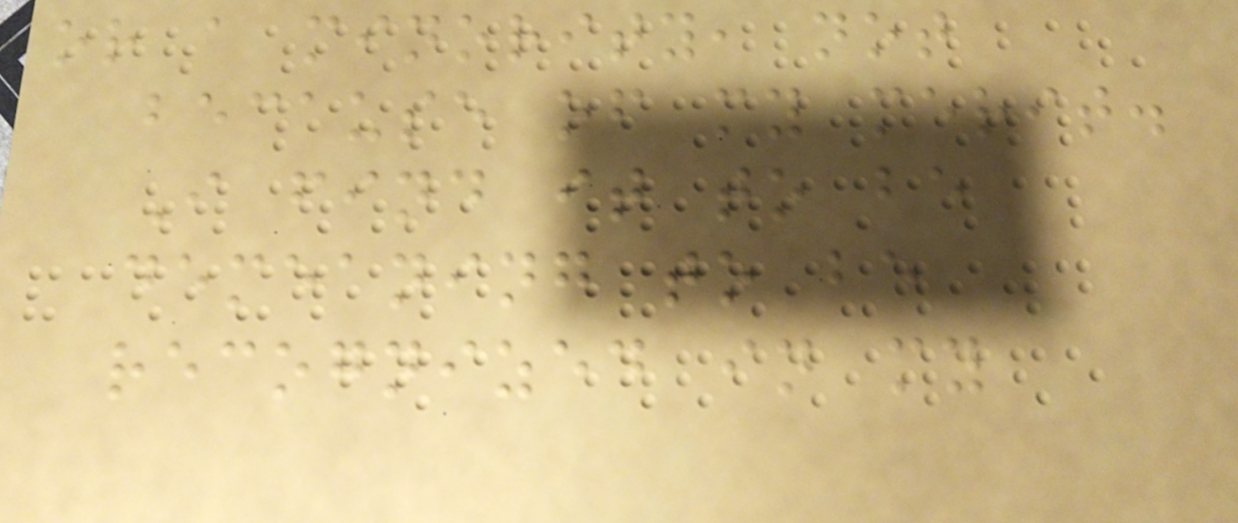or a minority, not
because of my merit.
I find it to be
demeaning to be
recognized in my
